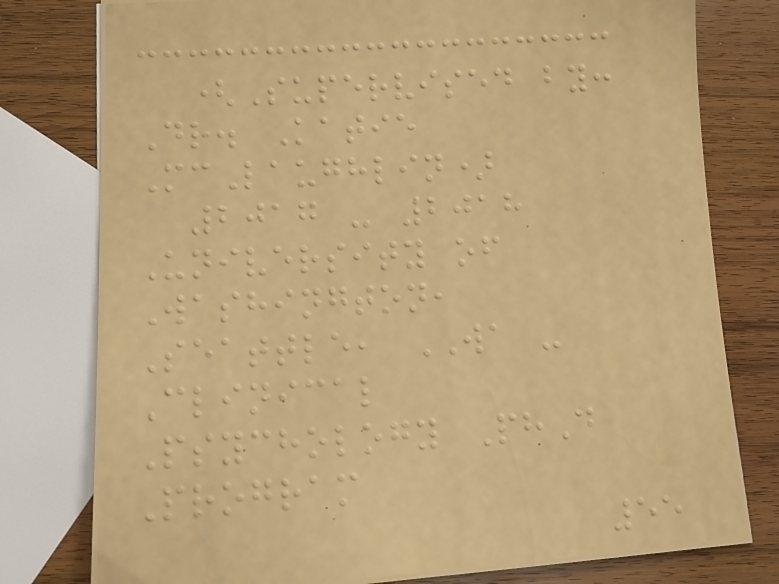(Supervised by:
Dr. Katie
McLaughlin)
2017 - 2018
University of
Washington,
Seattle, WA -
Clinical
Psychology PhD
Program
55
